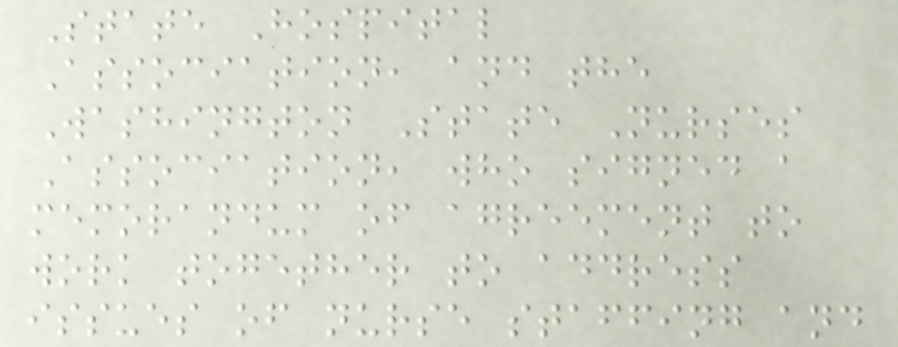State Hospital
Association, and the
Washington State Nurses
Association, who signed a
memorandum of agreement to
work together to address
issues of nurse staffing and
